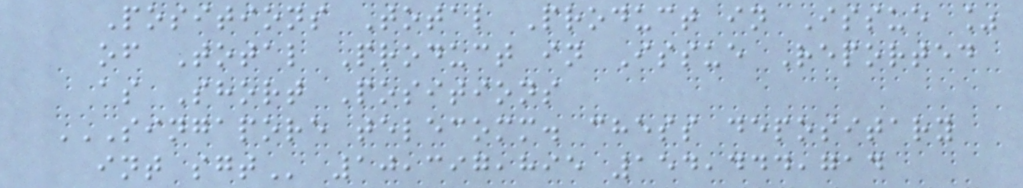Positions Total Product in Issue %
of Total Product in Issue Reported
as Short Positions
SINGAPORE TELECOMM. CHESS DEPOSITARY
INT SGT 10,397,895 154,444,714
